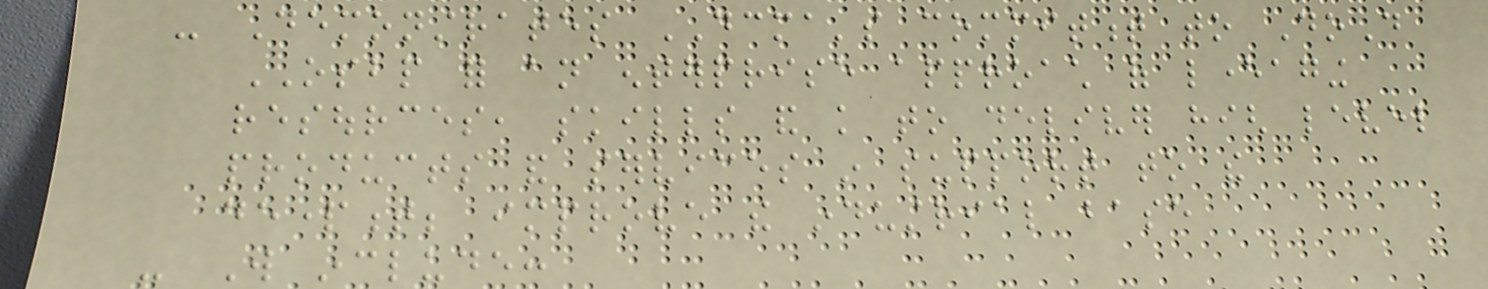- Demonstrates DCMA's commitment to DoD
OSBP for an enterprise approach of leveraging
resources, skills and knowledge to deliver high level
products and services in support to the
department; improve the industrial base
- Will include:
